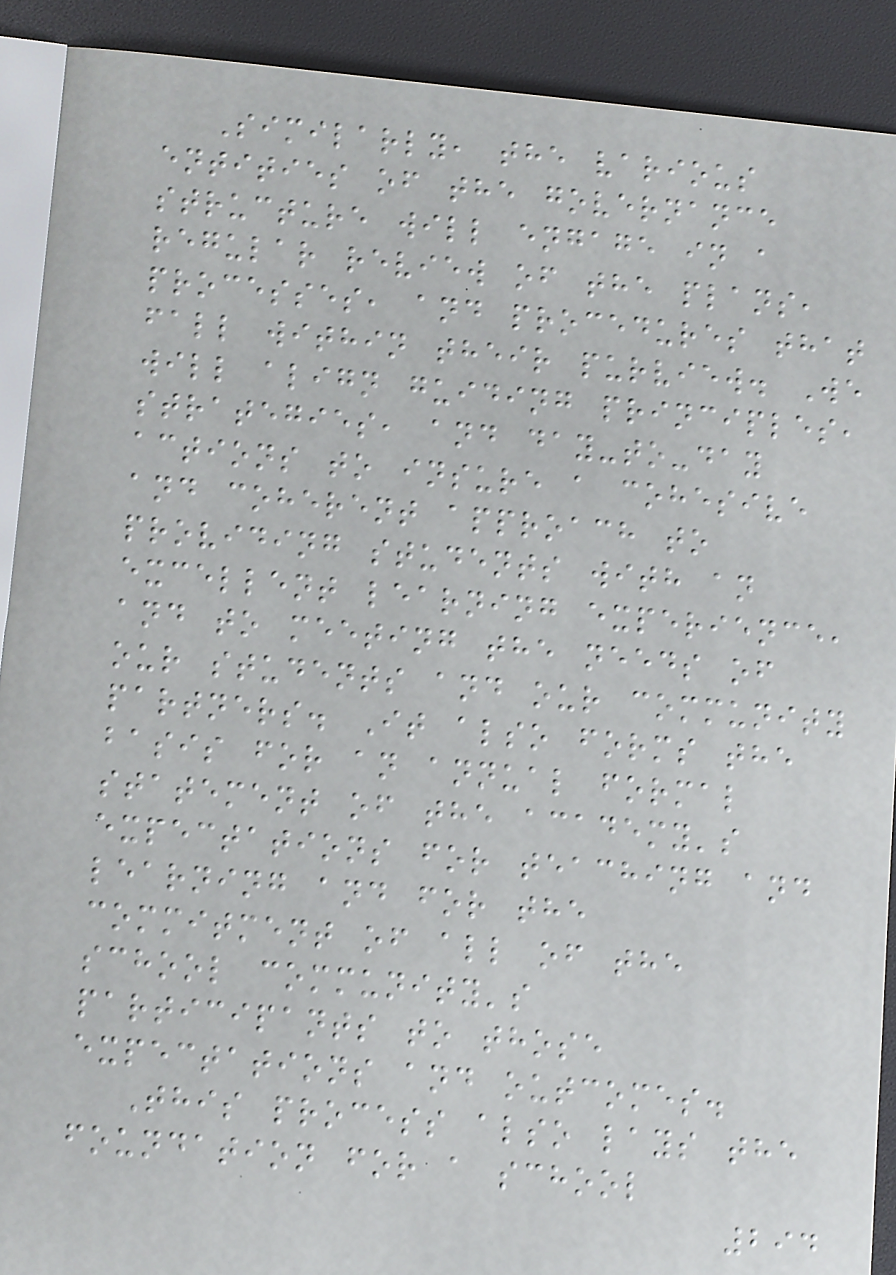Similarly, the various
entities of the governance
structure will engage in a
regular review of the plans,
processes, and procedures that
fall within their purview. We
will align guiding principles,
strategies, and day-to-day
actions to insure a cohesive
and coherent approach to
providing students with an
excellent learning experience,
and to meeting the needs of
our students and our community
partners. It also forms the
basis for an annual formal
statement of the academy's
expectations for teaching and
learning and for the
commitment of all of the
school community's
participants to those
expectations and outcomes.
This process also lays the
foundation for a school
294
